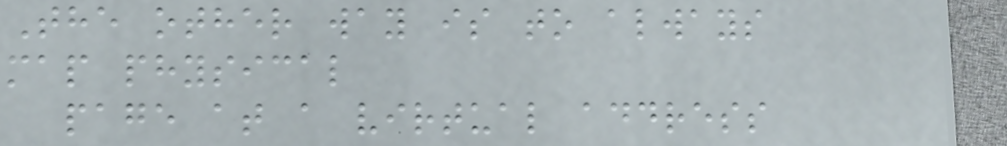The other way is to always
map physical
page at a virtual address
